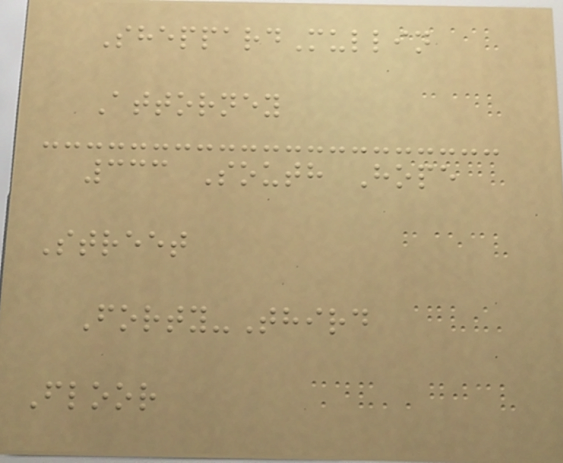SheppardMullin
Attorney
333 South Hope
Street
Forty-Third
Floor
